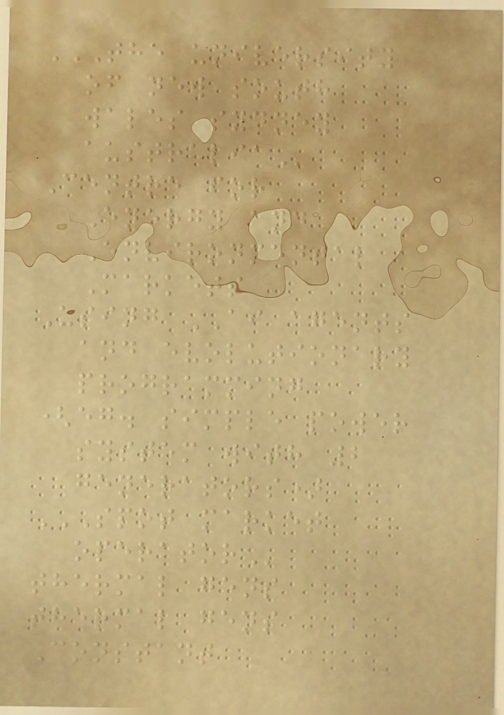THE UNIVERSITY
OF NEW SOUTH
WALES SYDNEY
AUSTRALIA
Centre for
Energy and
Environmental
Markets
Using AI agents
and evolutionary
programming
(eg. simple power
system with 2
generators)
SPOT MARKET
OPERATOR
thermal gens
thermal gens
Constant
